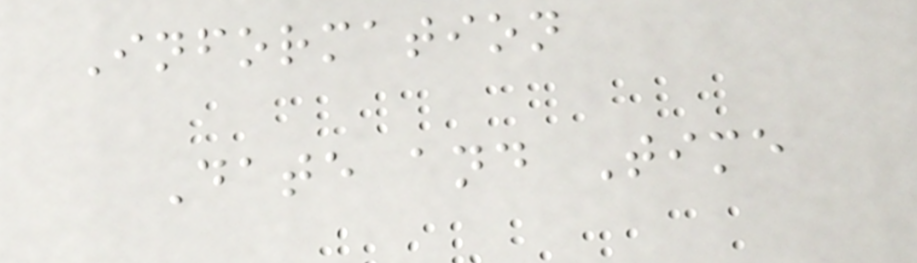Information
Date and Time
